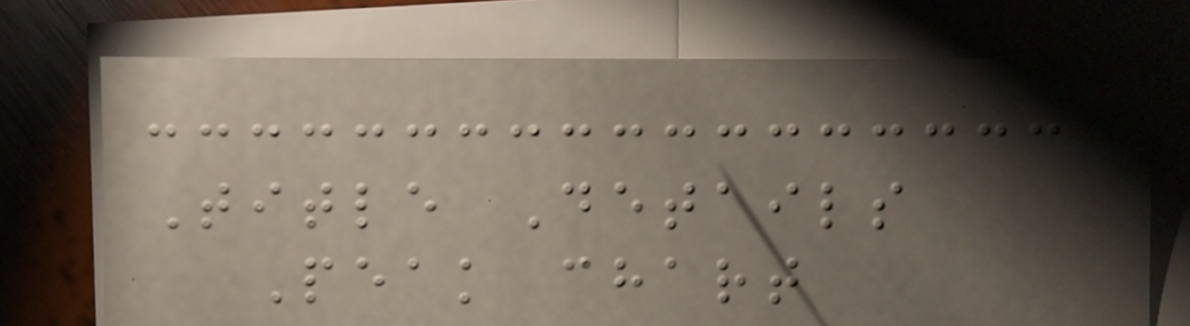Title Details
Peak chart
